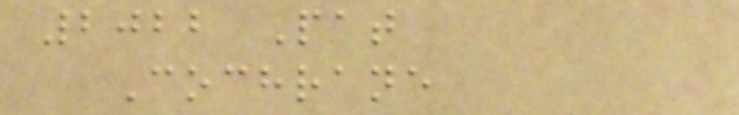2022 Pat
Cochrane
